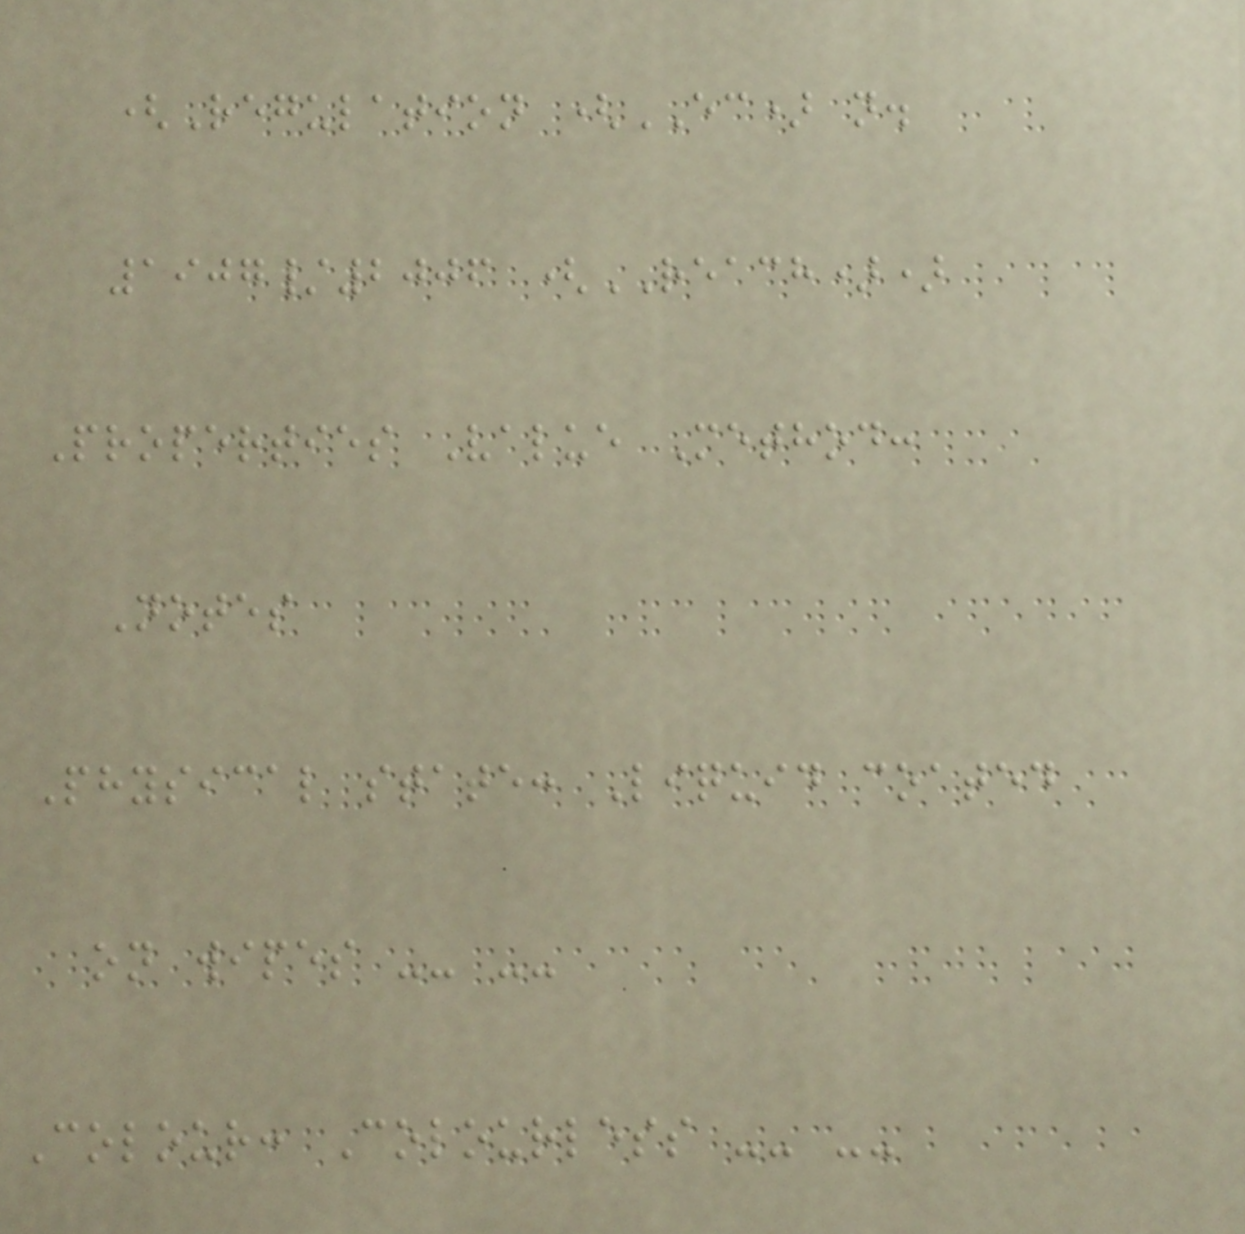(Regulation (EC) n.
1907/2006 (REACH))
Properties Value Method:
Notes
Physical state: Liquid coated
on wipes -- --
Colour: Colourless -- --
